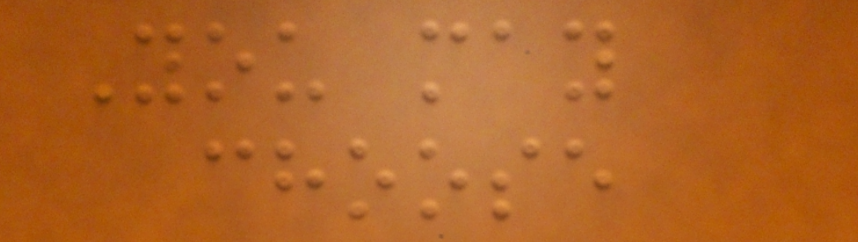You may
choose
